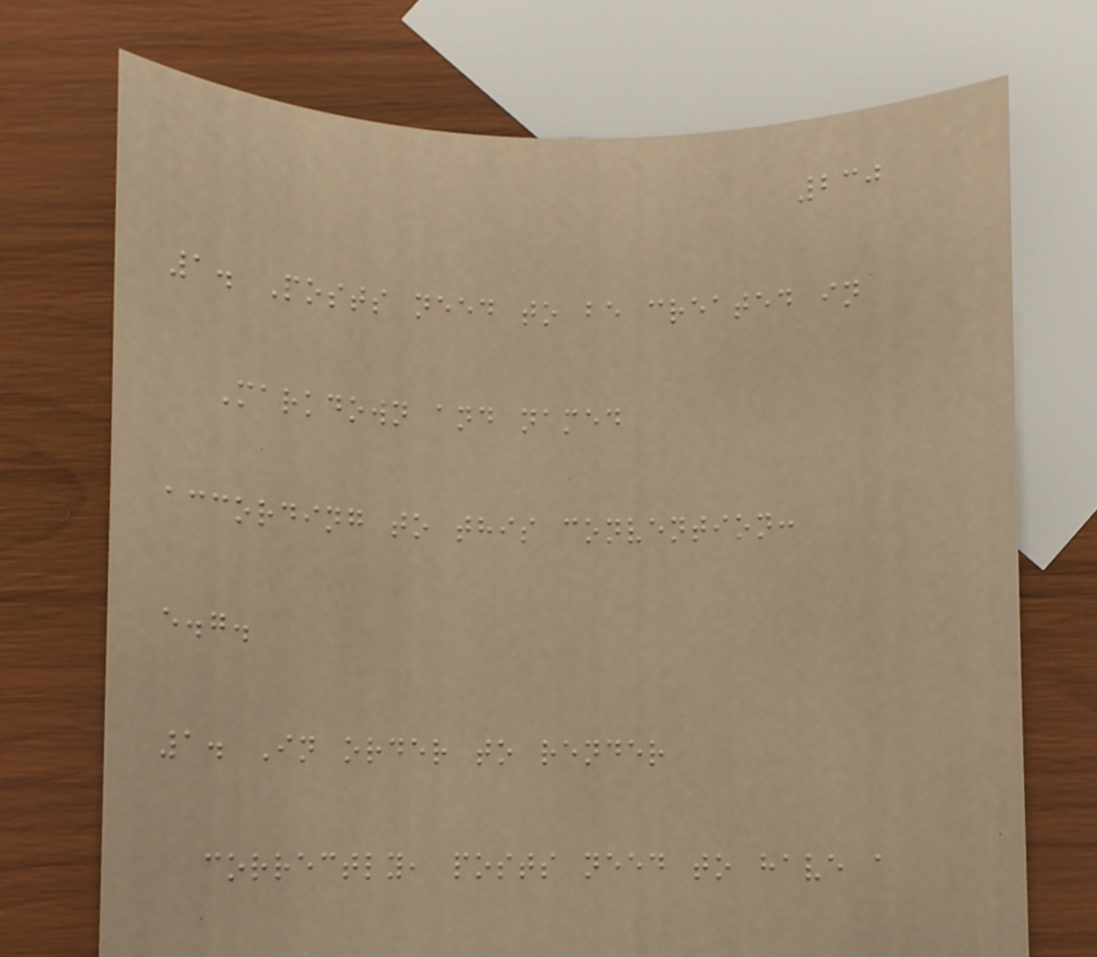230
1. Posts need to be created in
Markdown and named
according to this convention:
e.g.
1. In order to render
correctly, posts need to have a
